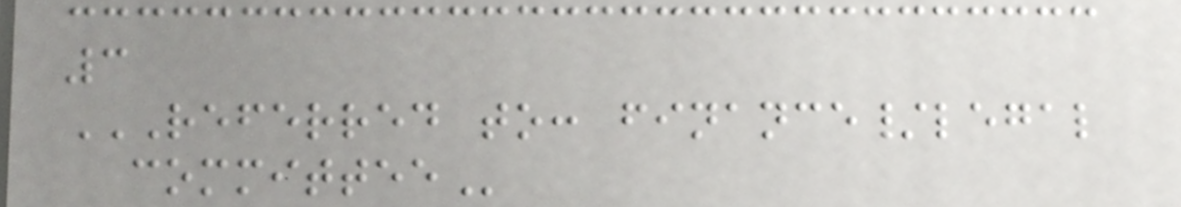3
REFERRED TO: FINANCE/LEGAL
COMMITTEE
